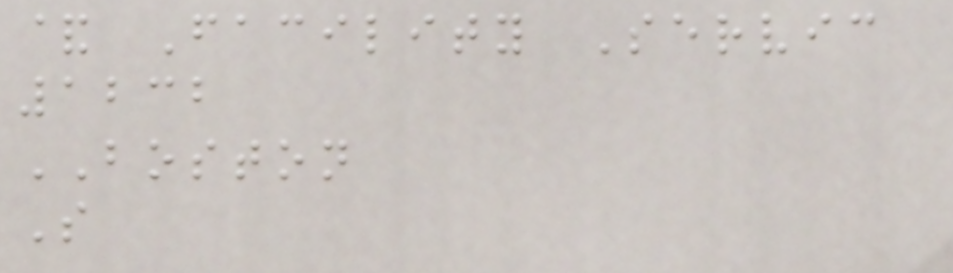& Facility Servic
1232
BOSTON
S
